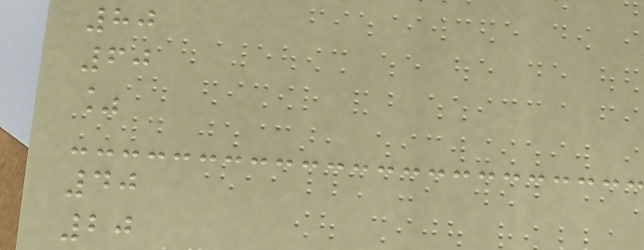80
60
%
40
20
